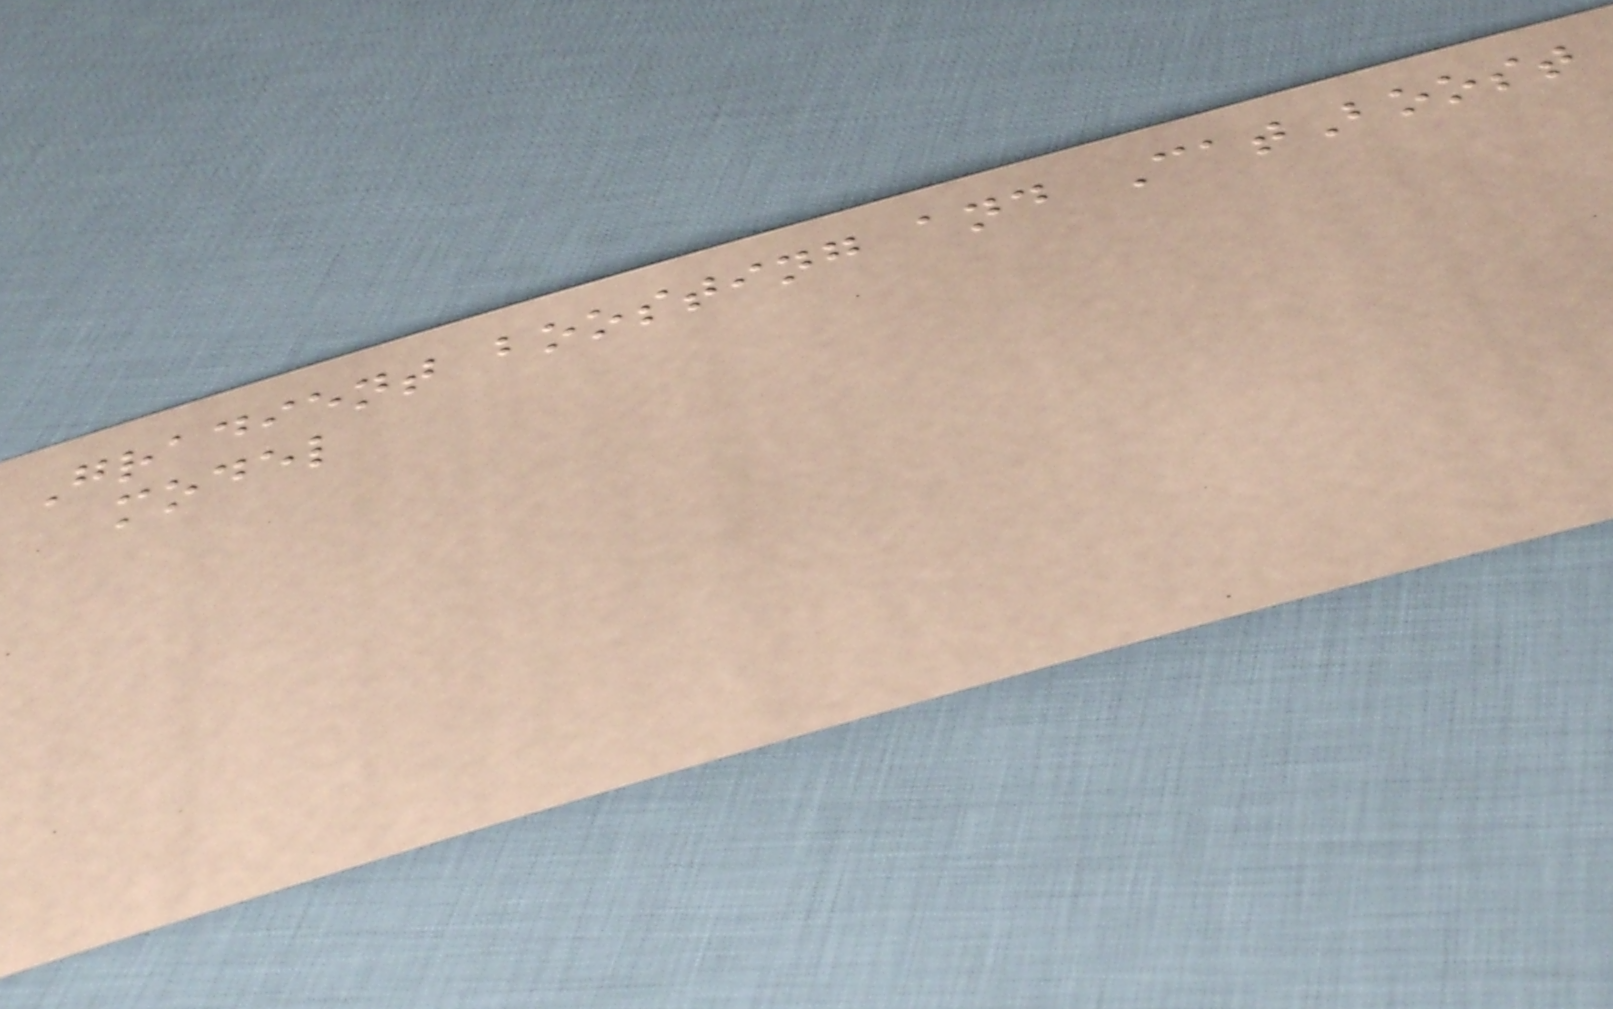Gradient boosting and CatBoost
model
